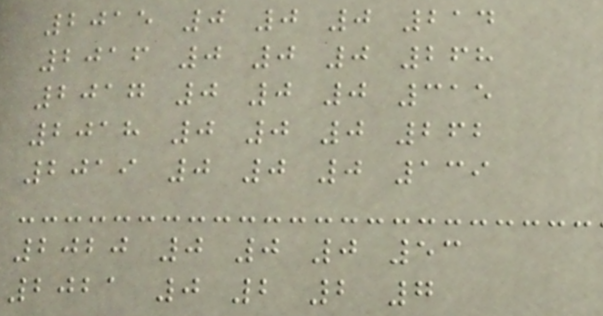2015 0 0 0 214
2016 0 0 0 268
2017 0 0 0 315
2018 0 0 0 262
2019 0 0 0 139
2020 0 0 0 53
2021 0 2 2 7
